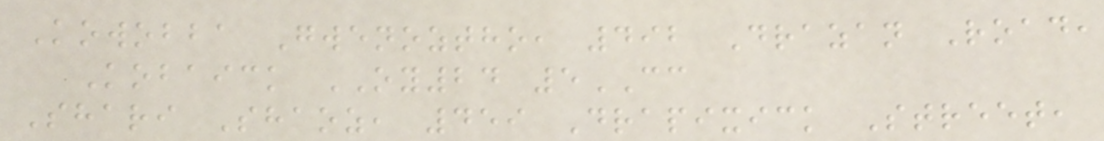Kowobba Gwenoztho, 492 Drazan Road,
Kobaick OY24 5CC
Shari Shaoz, 459 Drapixick Street,
